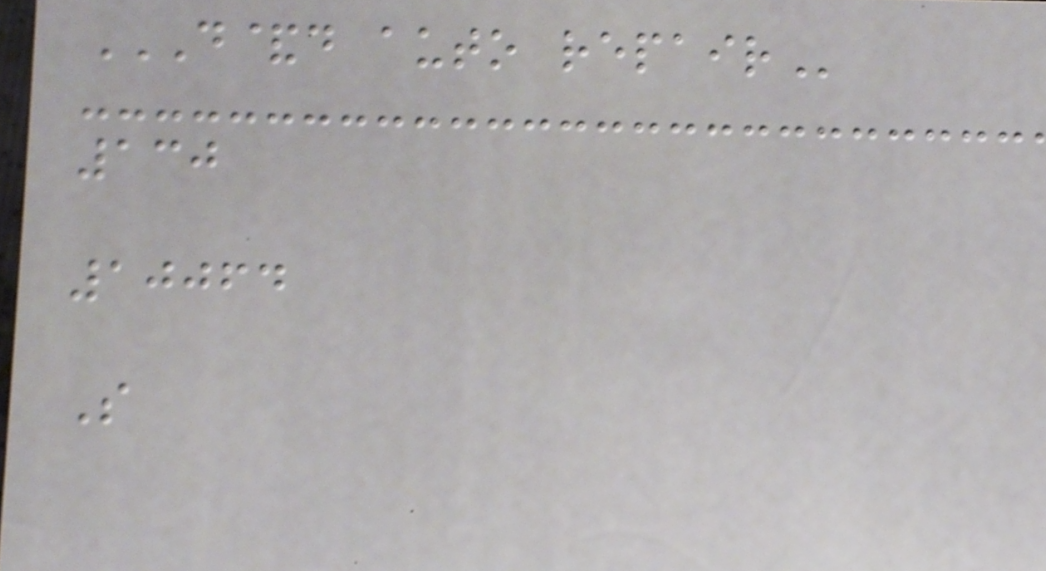D&D AUTO REPAIR
130
10064
S
